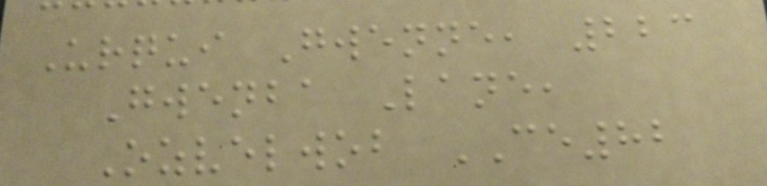Urqui Gwenne, 223
Gwenba Lane,
Ozvelwob CE82
